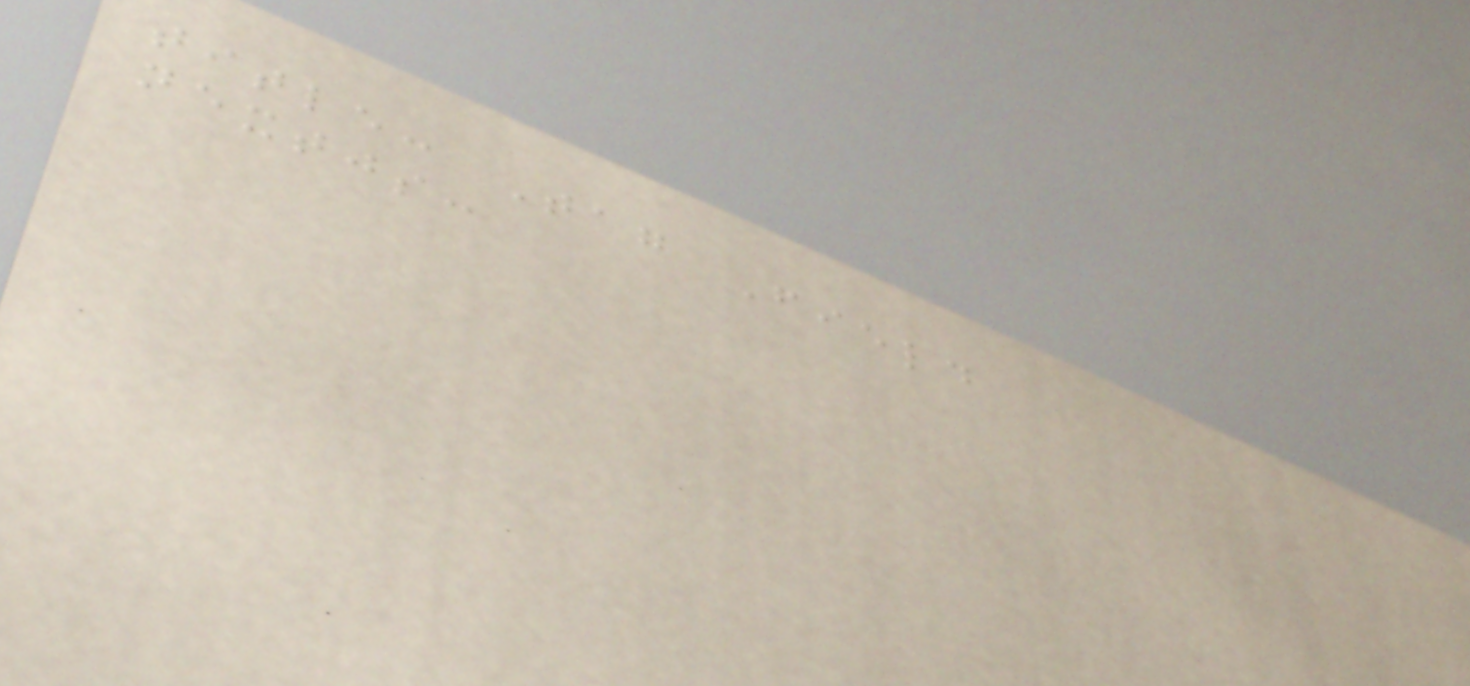title: Tag Field
nextjs:
